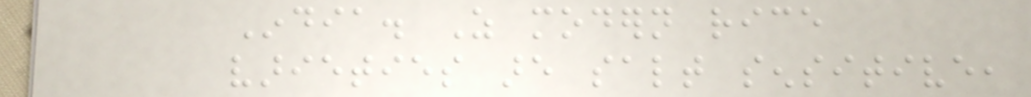India. As modern rice
varieties are salt sensitive,
